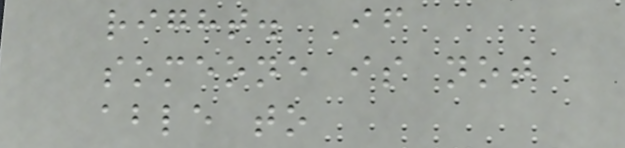right. If
someone is not
able to
